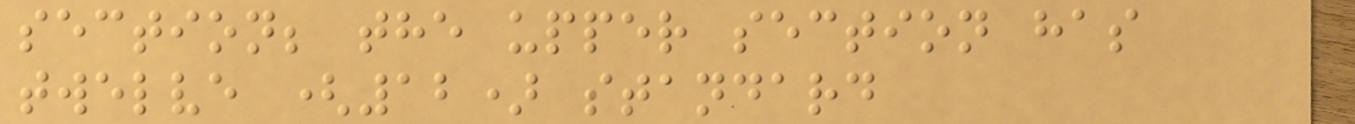section; the upper section has
twelve (12) standard
